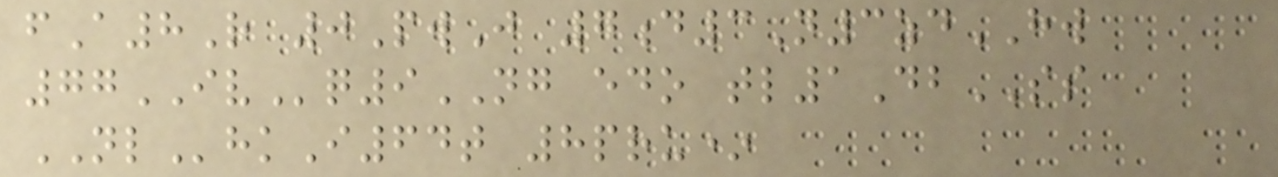fA8R 0PwJ 7d3N3zdHW
77IVq9NG edo tl1DbSS
NLhkI64t 8pru*
